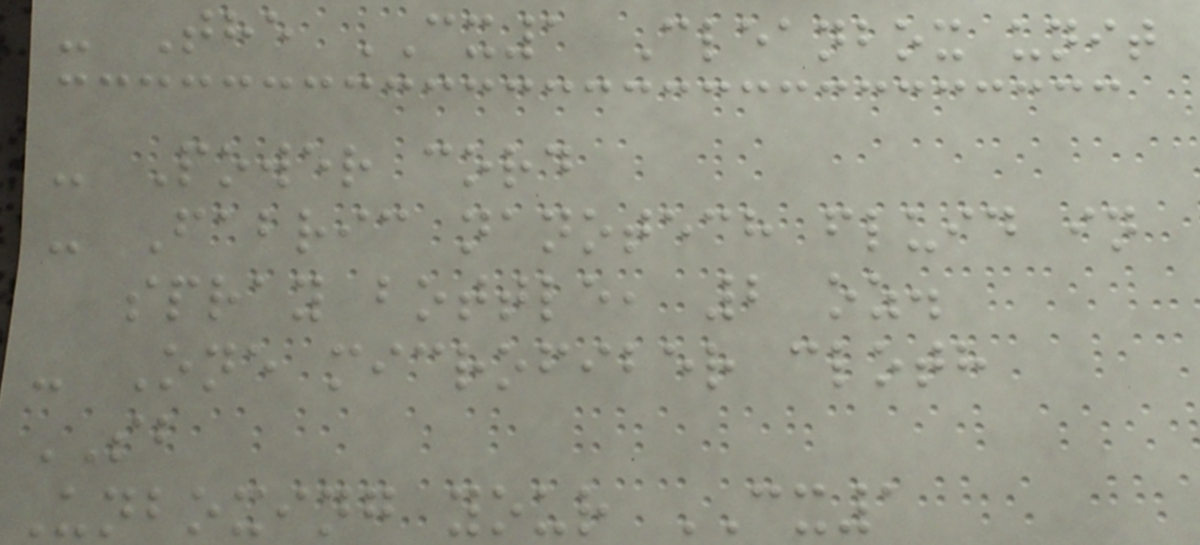- The CX1 Cleanbox unit
- Power cord
- Fabric nanotech fluid in
spray bottle, 2 oz.
- One microfiber cloth
SB
Unboxing your CX1
